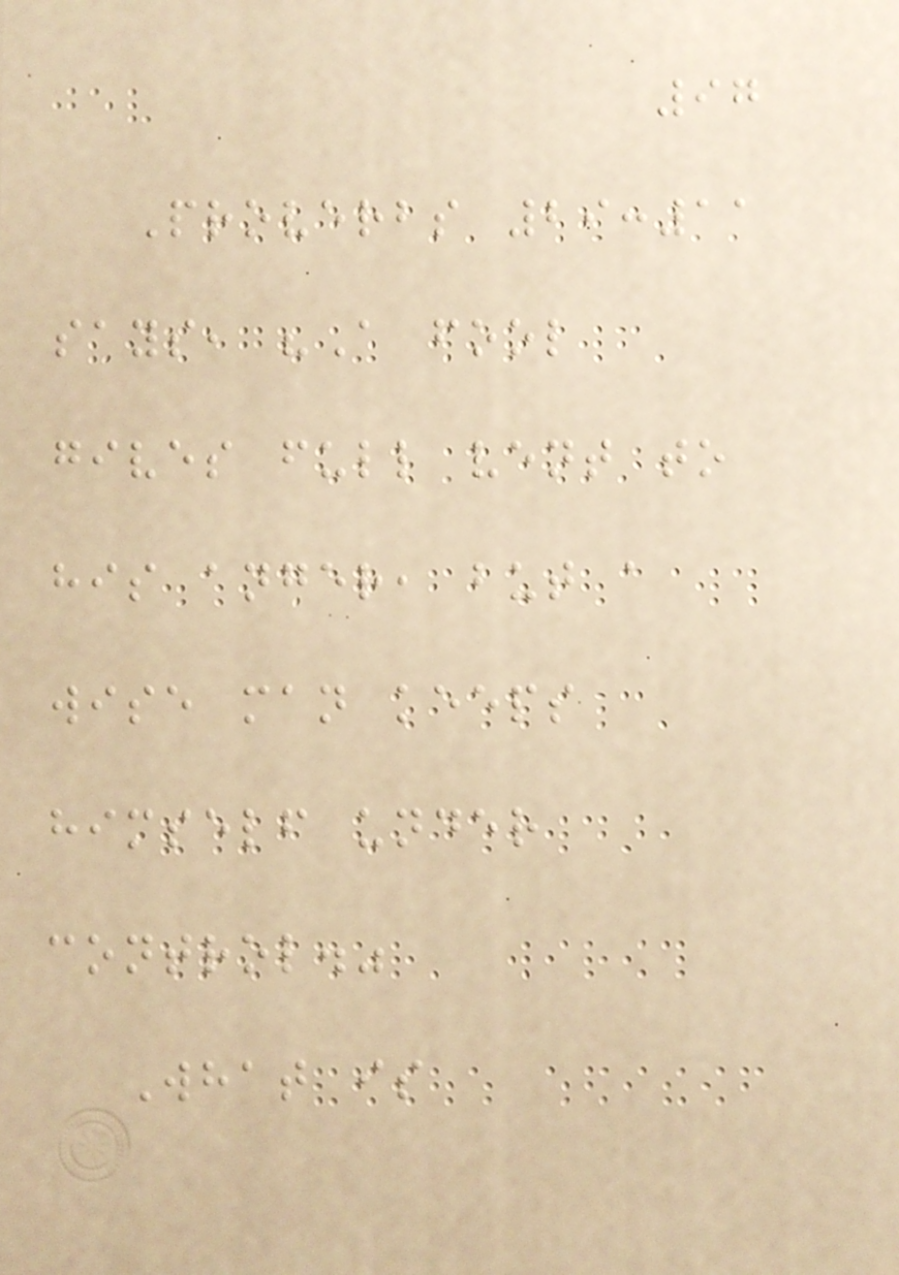97
Proverbs 29:11
says, "A fool
gives full vent to
his anger, but a
wise man keeps
himself under
control."
What is
